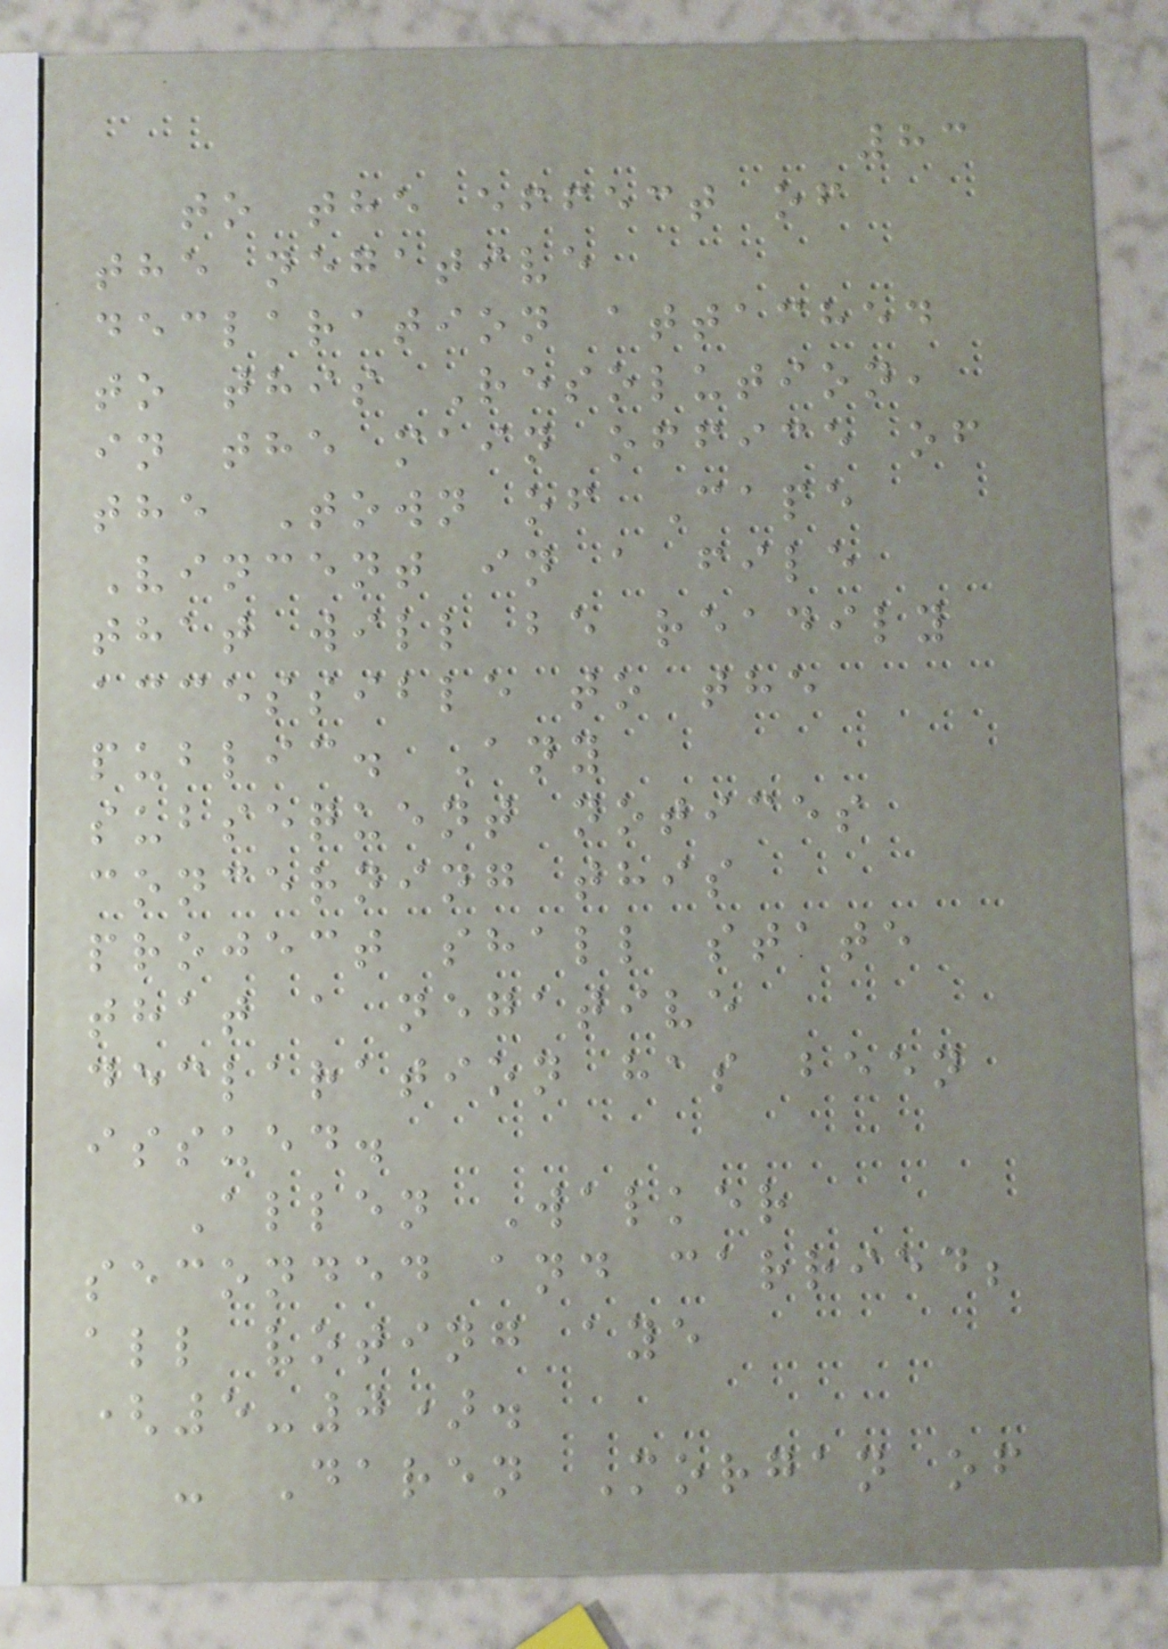83
to the effect of
the negative
declaration attached
to this Resolution,
in the main office of
the Town of Cape
Vincent in a file
that will be readily
accessible to the
public. Any
subsequent notices
concerning this
project shall state
that a negative
declaration has been
issued.
Allen Walker
seconded and carried;
all voting aye
(5-0).
- Daren Morgan of
